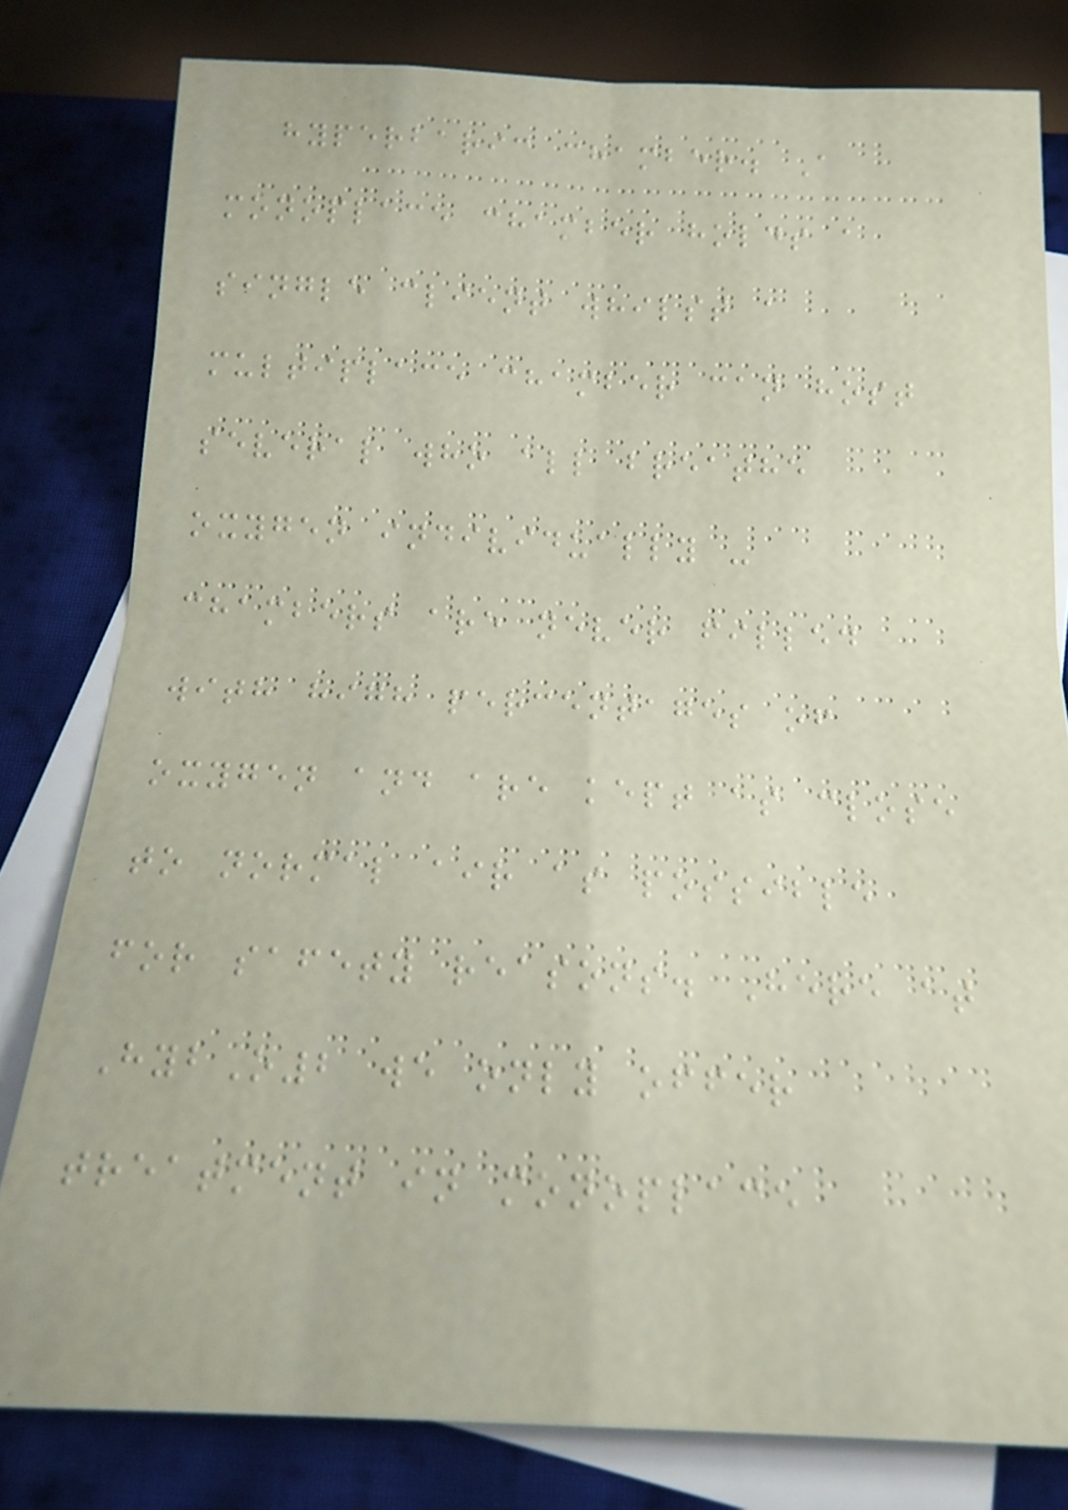hyperbaric chamber. A
monoplace chamber holds a
single client whilst a
multiplace chamber can host
several who all breathe
oxygen individually -
chambers are never filled
with high percentages of
oxygen and are kept as close
to normal air as possible
for safety reasons. Here at
HybO2 we only offer
treatment in monoplace
